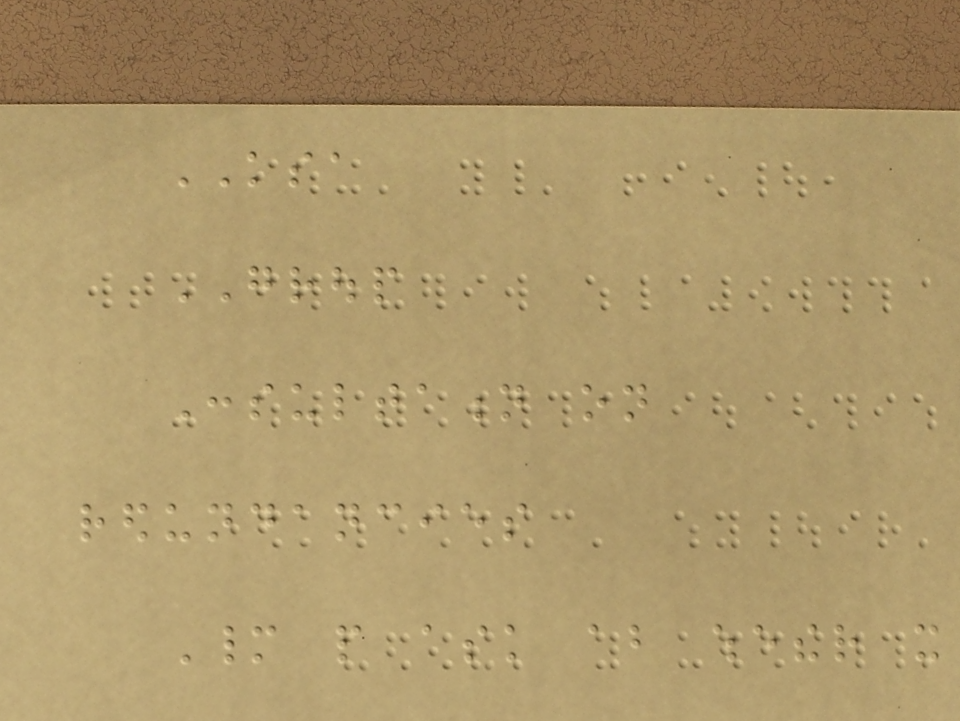KSA
GROUP
Consultation on
redundancies
Many people ask about whether it
